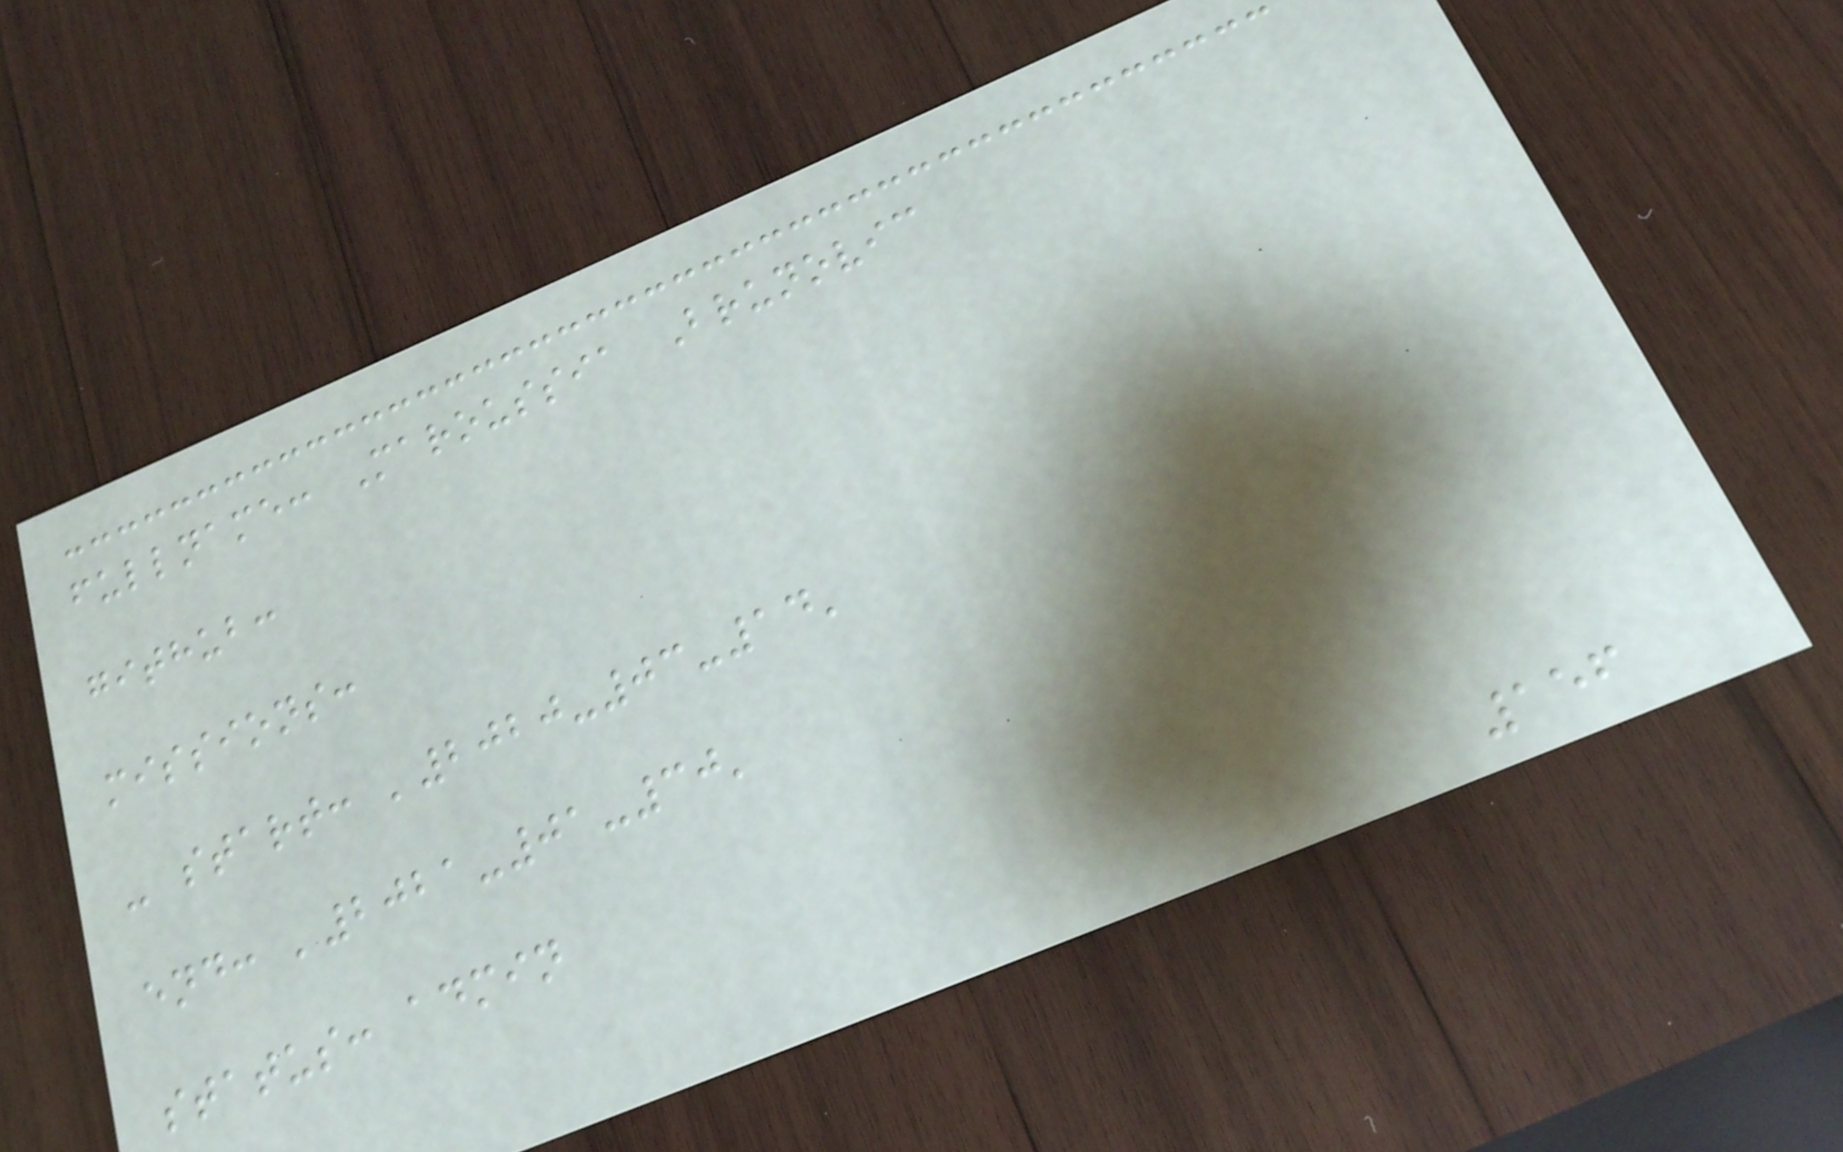fullname: Maroussia Brunovic
github:
missions:
- start: '2020-03-14'
end: '2021-01-30'
status: admin
156
